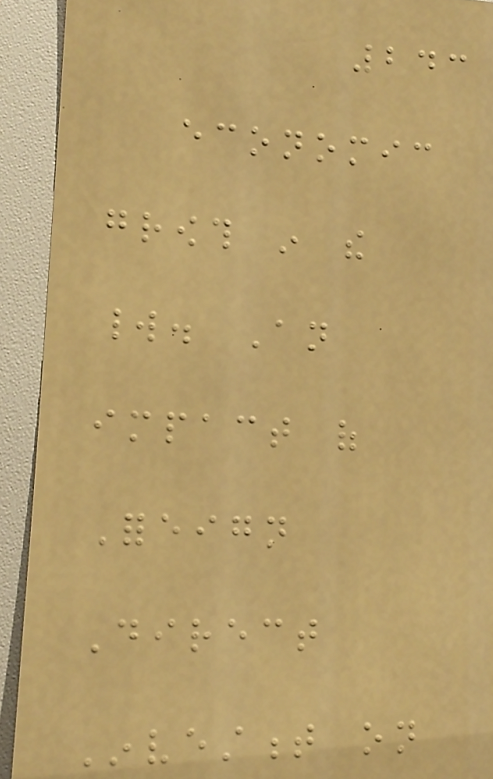243
economic
growth in the
world. An
impact of
Foreign
Direct
Investment on
